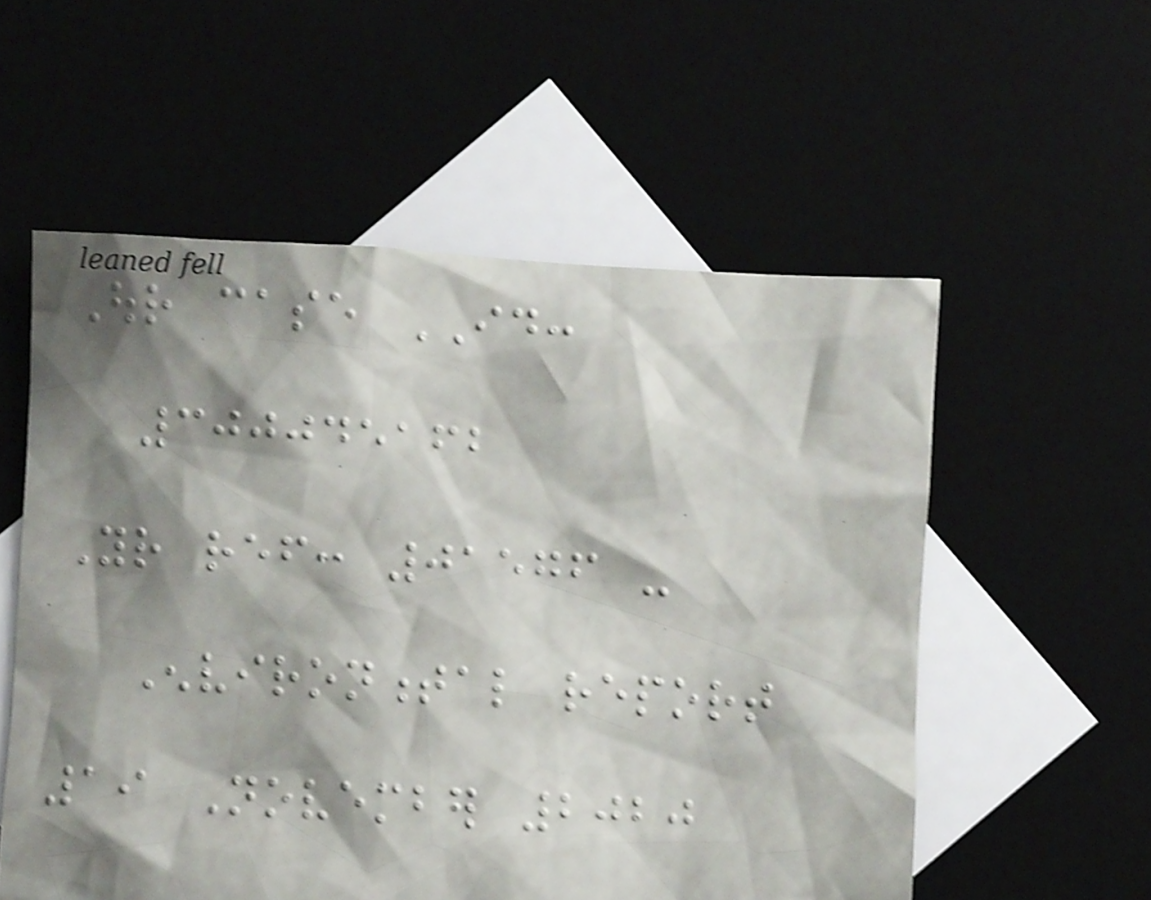Our case ID:
300045162
Your ref: 01576 -
Environmental report
19 November 2020
